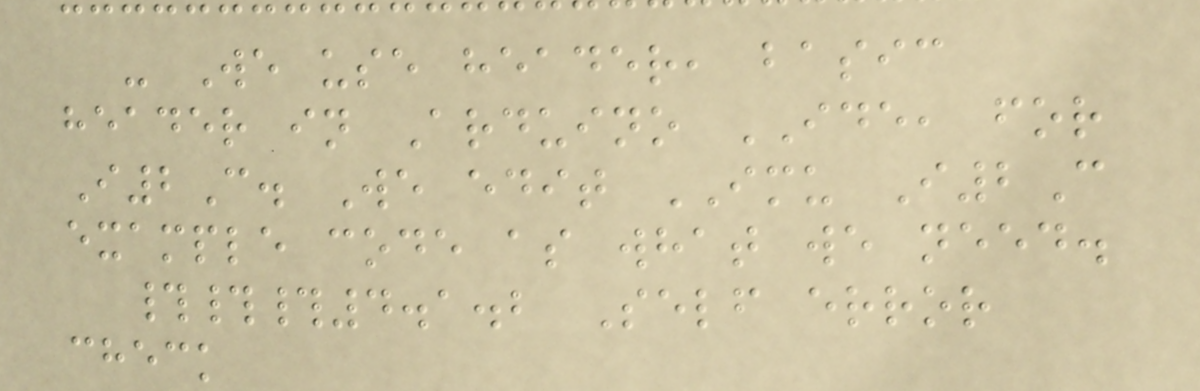- We use header, basic
header in Arduino IDE, for
I2C. We edit IMU I2C
example code as what we need.
###4.1.2 Self error
check
